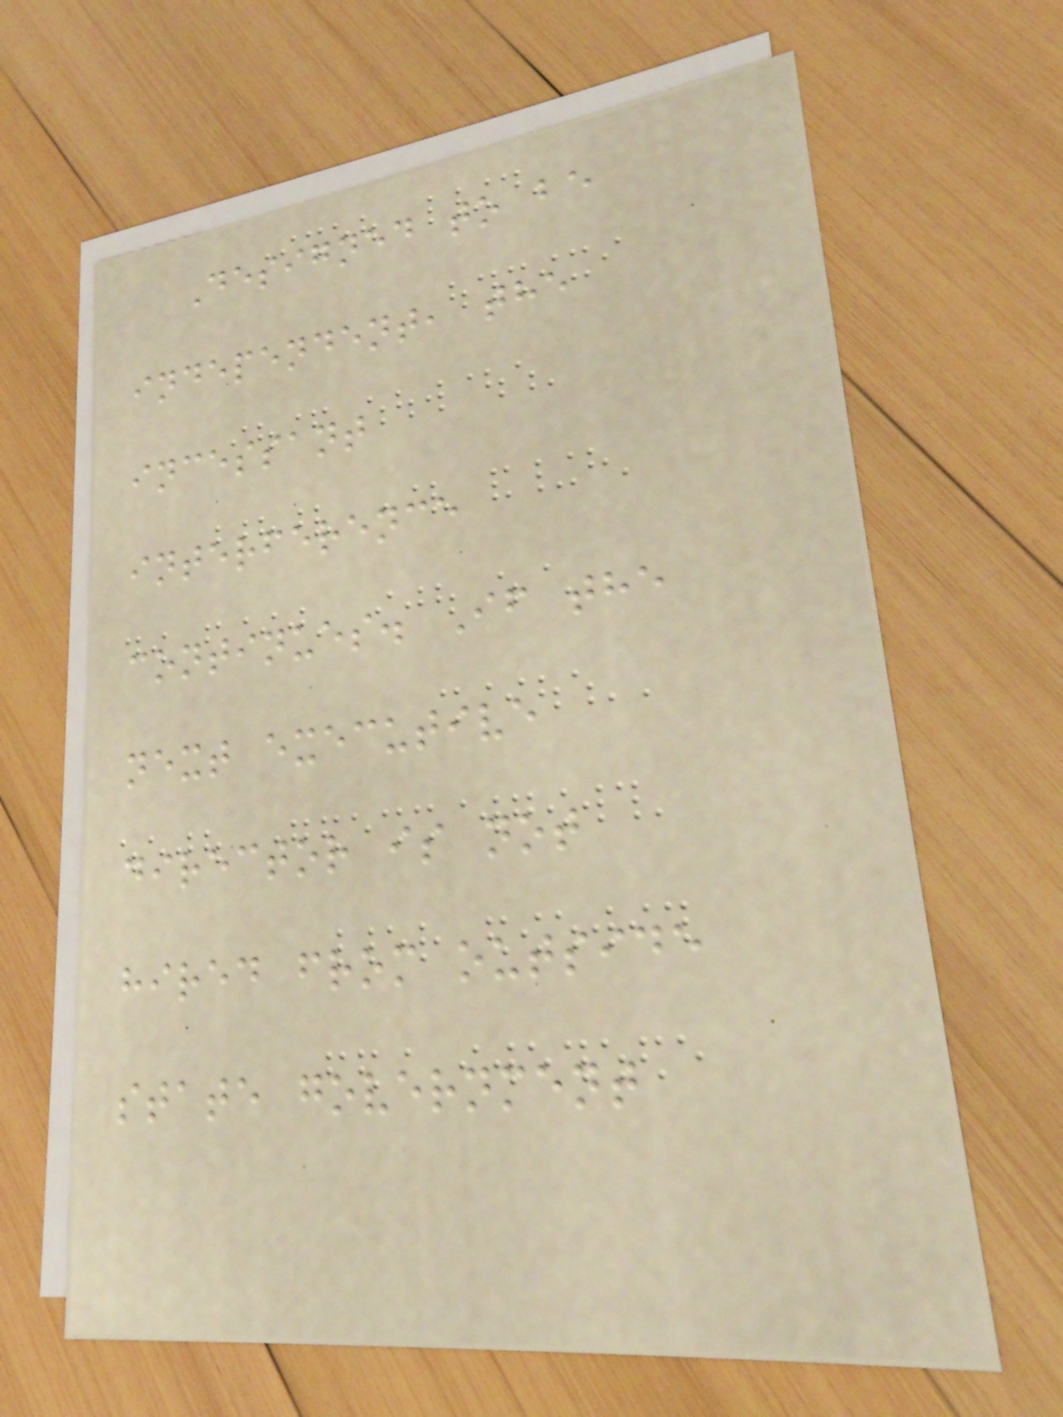Designed to be
independent, the
incessant
interference
continues. If the
next executive
director is not
hired from outside
state government
